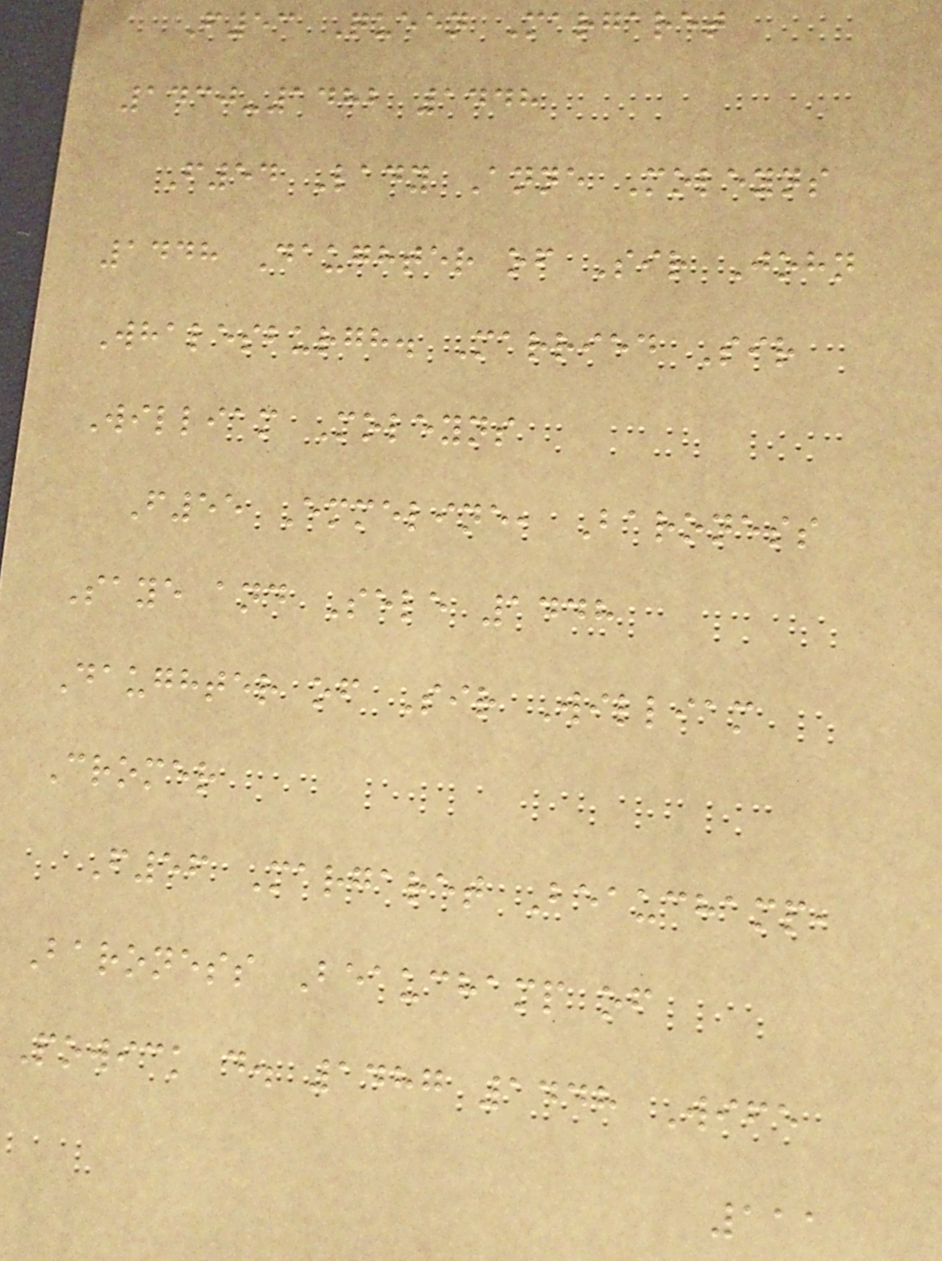F53 Queen Margaret
1430-1482 1448
F54 Lady Anne Moleyns
1448 Daughter of Sir John
Whalesburgh. Married Sir
William Moleyns
F55 Emmeline, Baroness
Saye and Sele 1448
Daughter of Sir William
Cromer
F56 Margaret Beauchamp,
Baroness Beauchamp of
Powick d. 1487 1448 Wife
111
